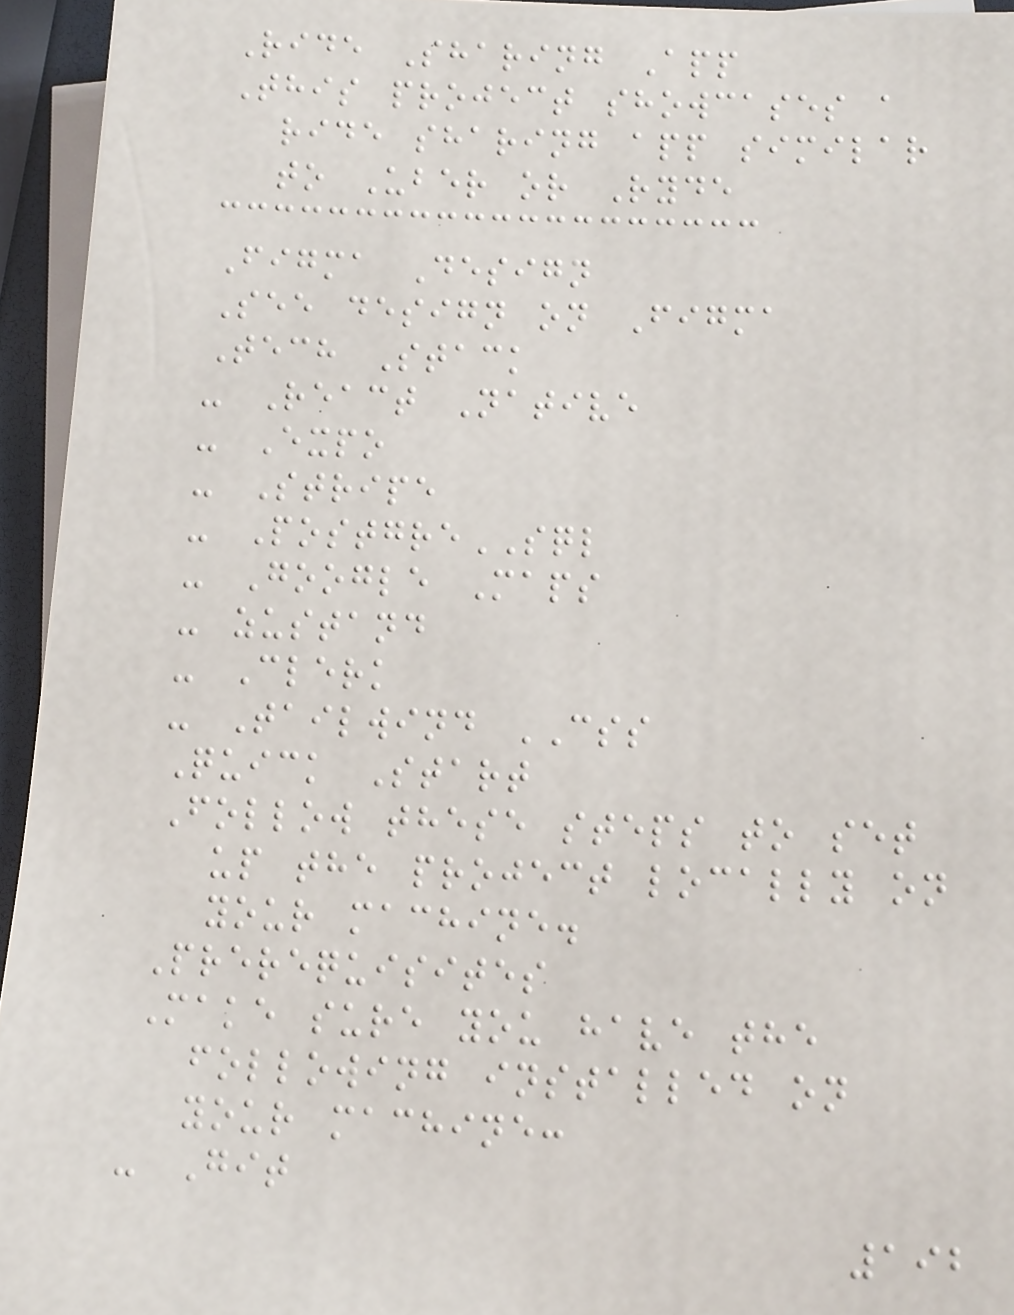Ride Sharing App
This project showcases a
ride sharing app similar
to Uber or Ryde
Figma Design
See design on Figma
Tech Stack
- React Native
- Expo
- Stripe
- PostgreSQL
- Google Maps
- zustand
- Clerk
- Tailwind CSS
Quick Start
Follow these steps to set
up the project locally on
your machine.
Prerequisites
Make sure you have the
following installed on
your machine:
- Git
192
